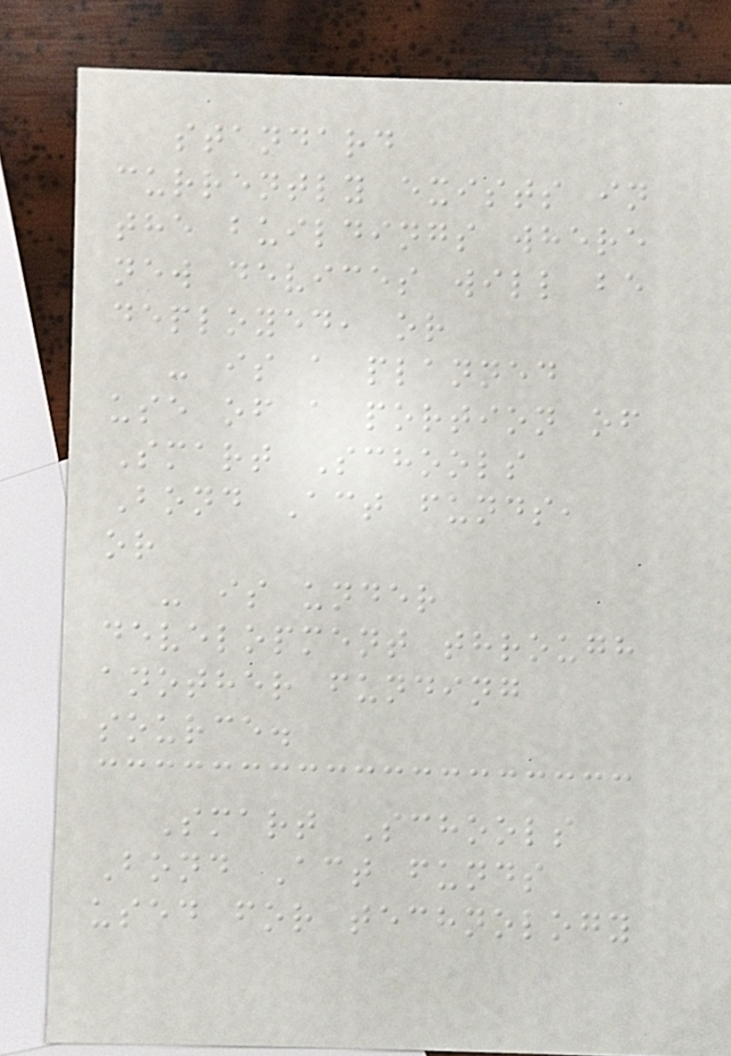standard
currently exists in
the buildings where
new devices will be
deployed, or
- is a planned
use of a portion of
Smart Schools
Bond Act funds,
or
- is under
development through
another funding
source.
Smart Schools
Bond Act funds
used for technology
